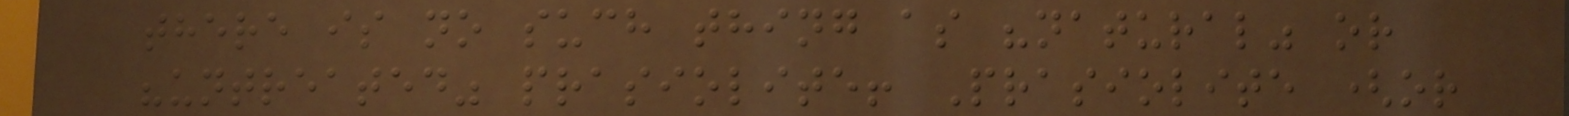there is no such thing as "natural" or
"untreated" prasiolite! Prasiolite (or
